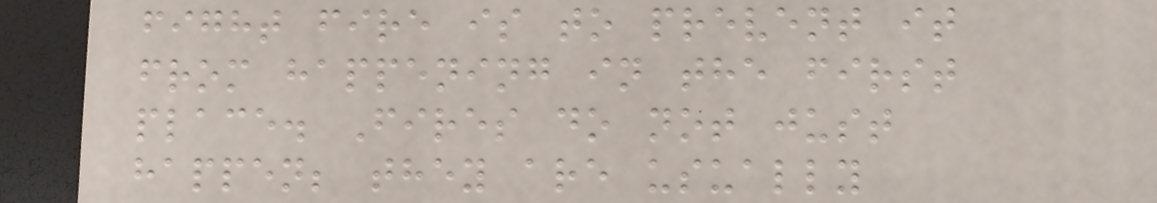fight fire is to prevent it
from happening in the first
place. Fires do not just
happen; they are usually
